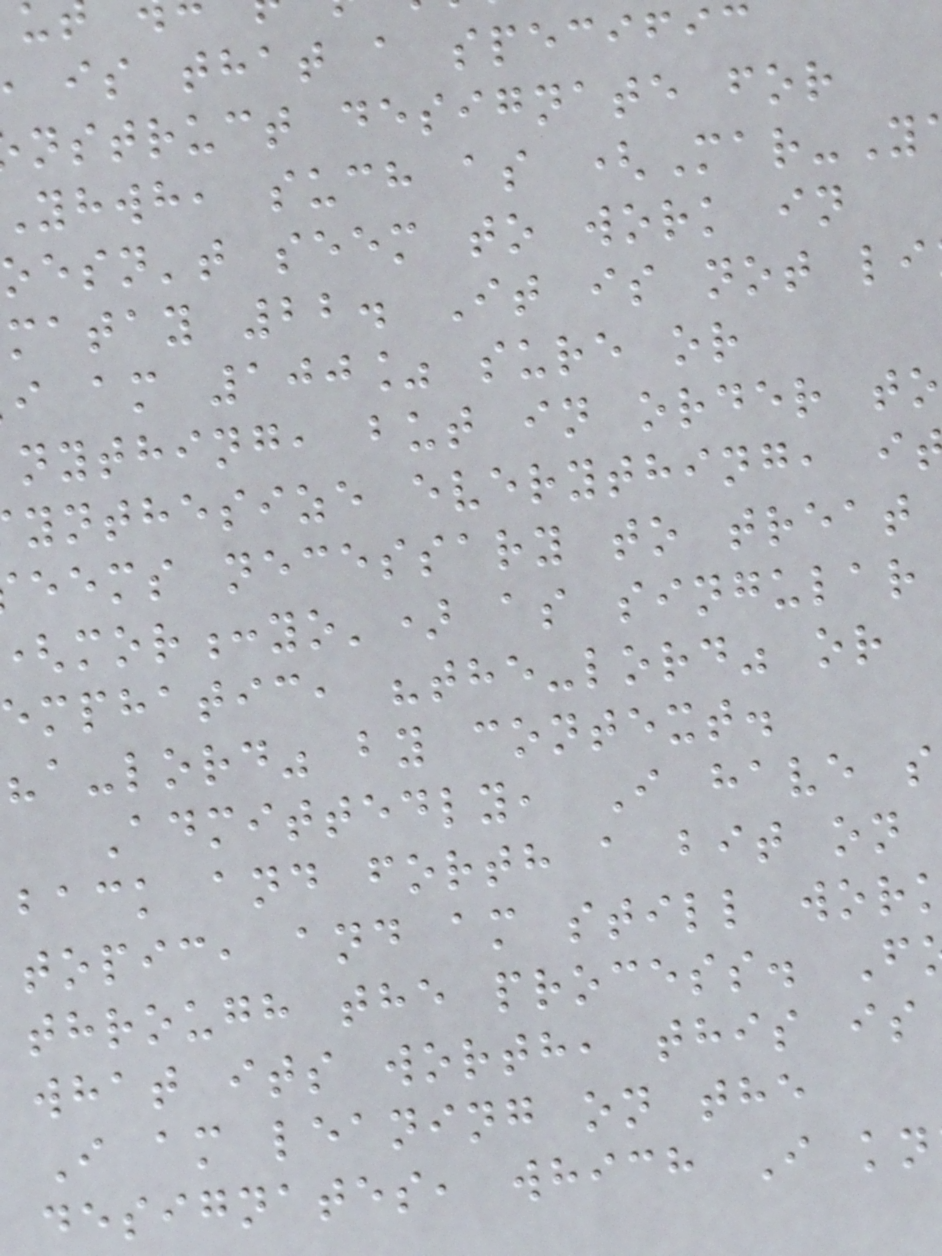is that a specific
nstruct designate for
yhwh, such as (Mar-Y
oesn't seem to work in
matay 22. It is not li
i am 100% sure or
nything, but in order to
ynthesize everything, i
eems necessary to treat
mor:yo') as singular
emphatic, "the-lord" or
"a-lord" by context.
Admittedly, I have s
back and forth a bit on
topic, and am still wor
through the process. F
what its worth, this is
I am leaning on the
designates, which I kn
